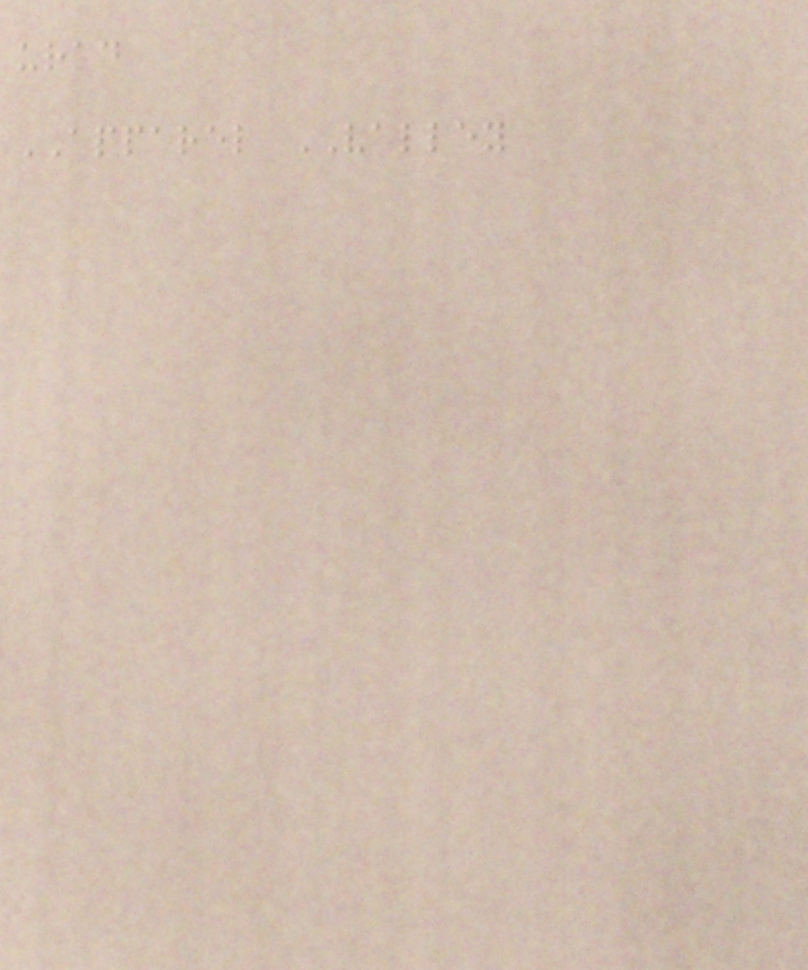urad
APPAREL VALLEY
